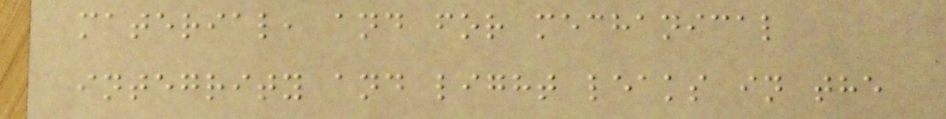material, and for mechanical
integrity and light leaks in the
